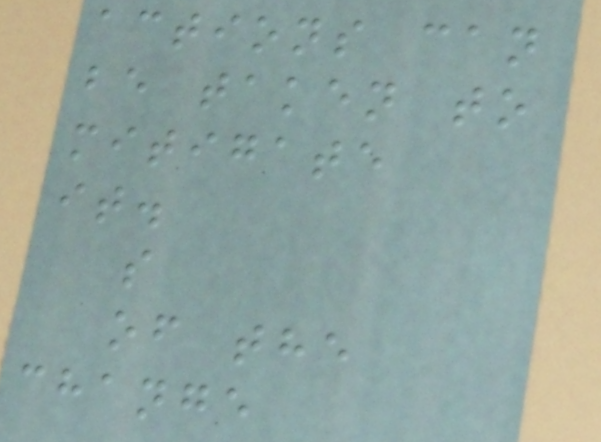actions can
be taken to
mitigate
it.
s
of the
change
